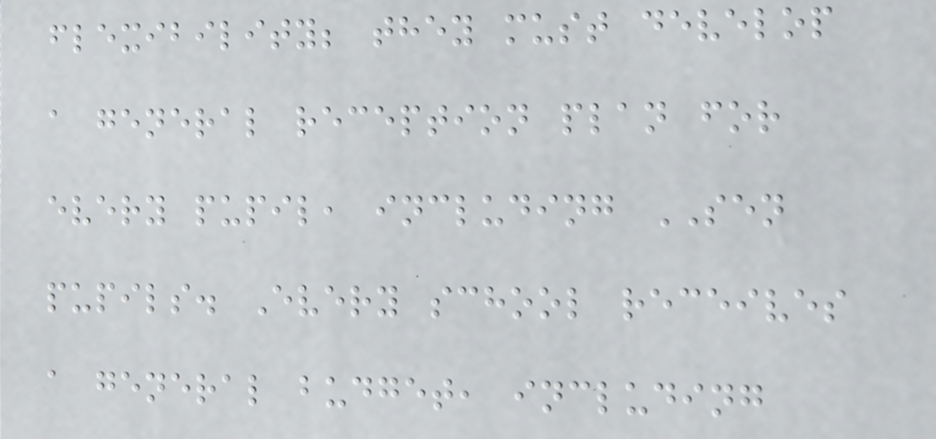flexibility; they must develop
a general reception plan for
every pupil, including SEN
pupils. Every school receives
a general budget, including
